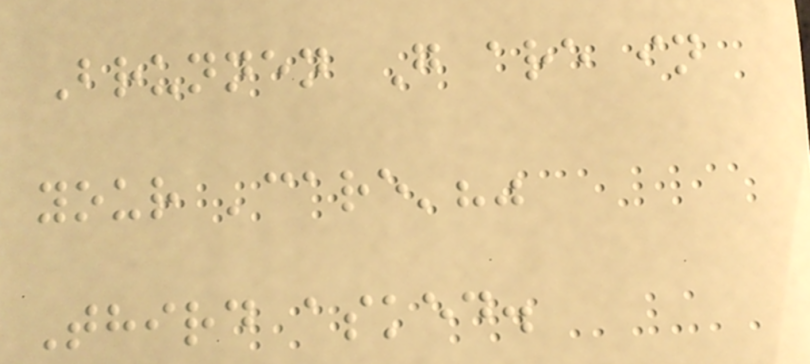Brunnen G are in
your 'care'?"
Third asked.
